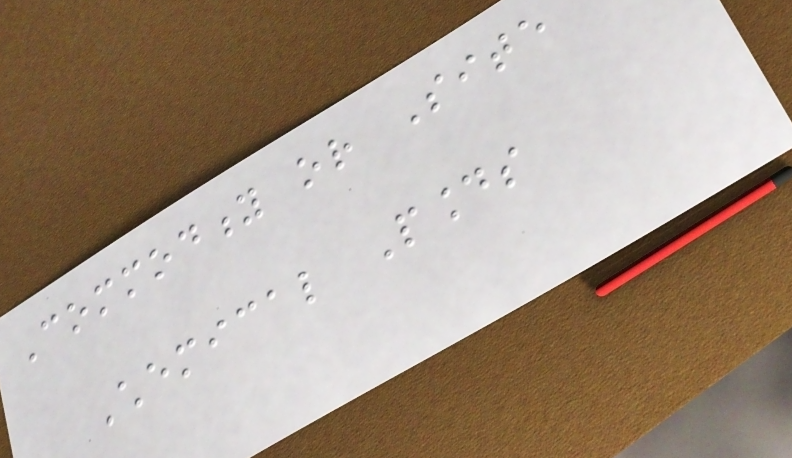Commodity or Site
Chemical Pounds
